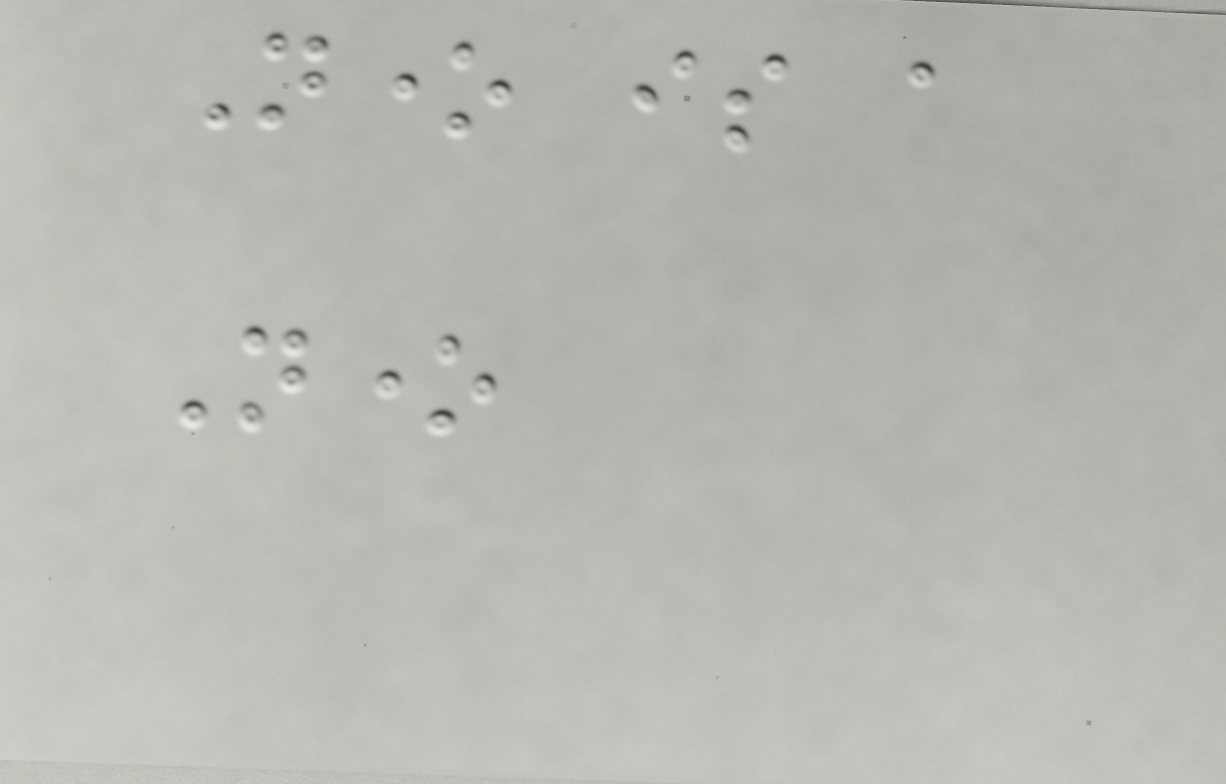None is a
None
